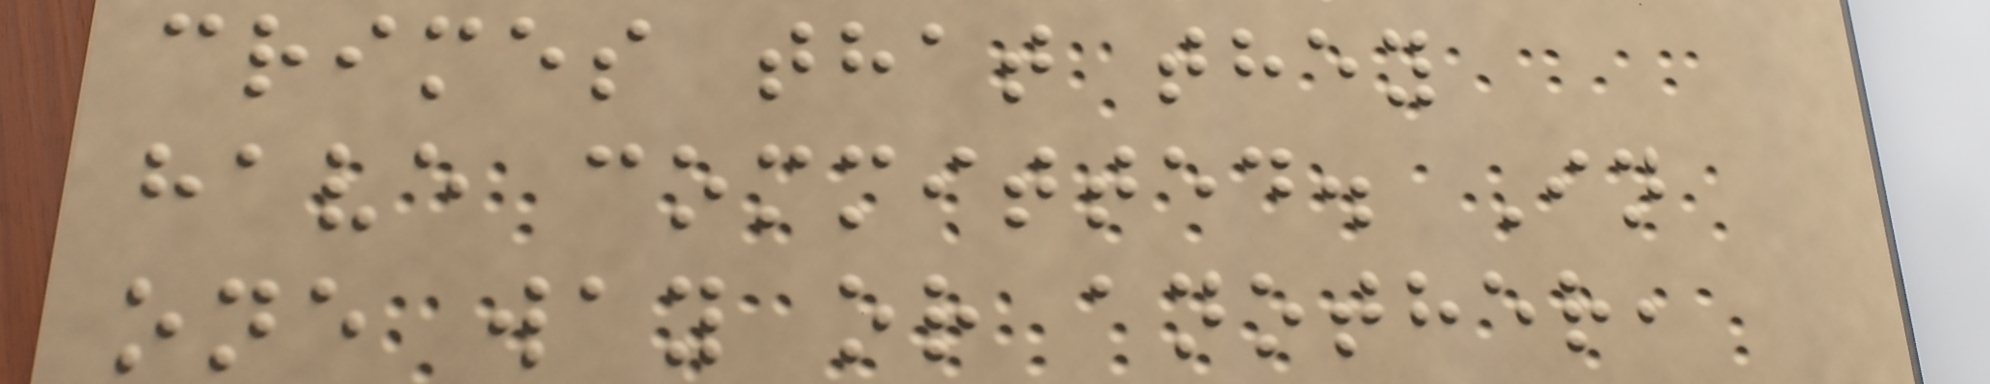crimes that they
have committed. In
one way or another,
